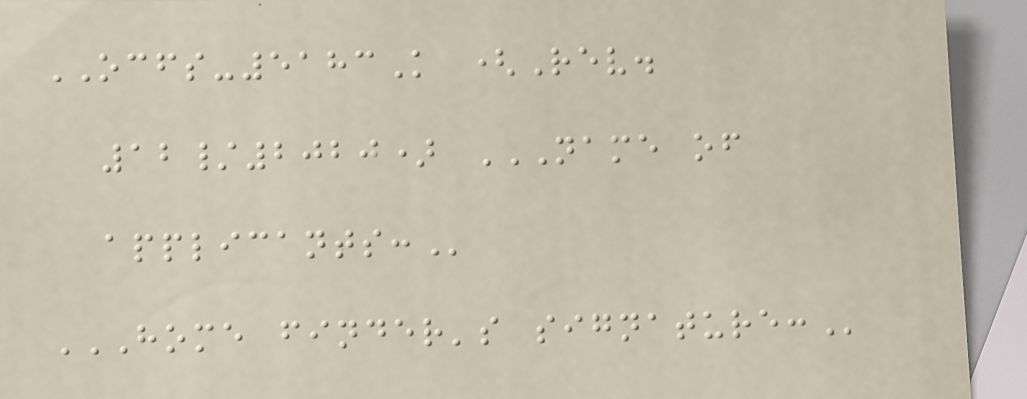OCFS-5183K (Rev.
12/2020) NAME OF
APPLICANTS:
HOME FINDER'S SIGNATURE:
